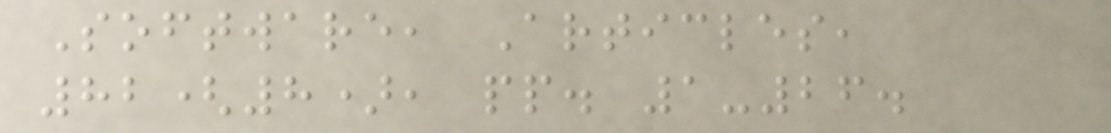Software, Articles,
82(8), pp. 1-26.
